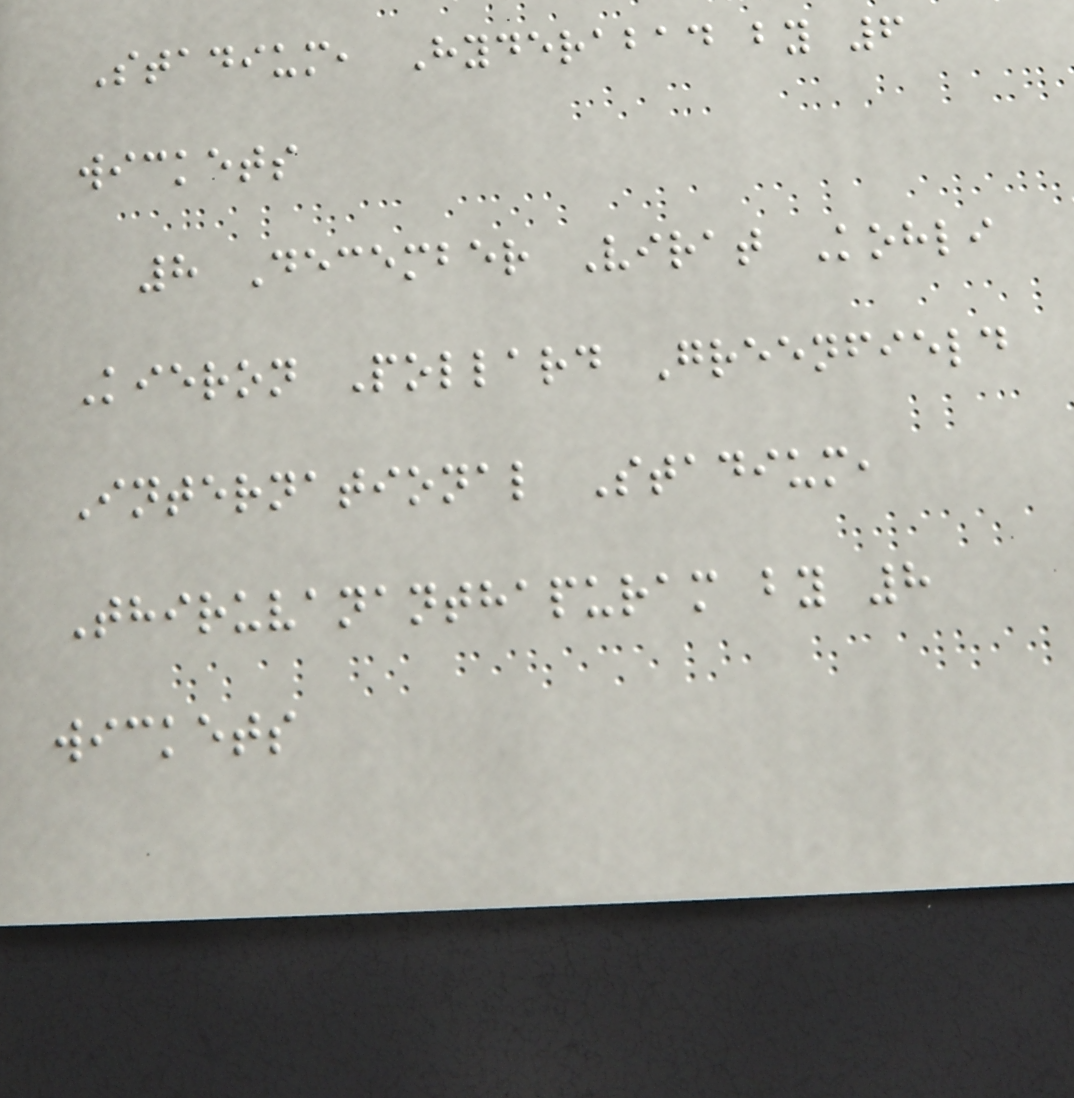Stadium, Hyderabad by 6
wickets
8 December Virat Kohli
Kieron Pollard Greenfield
International Stadium,
Thiruvananthapuram by 8
wickets
